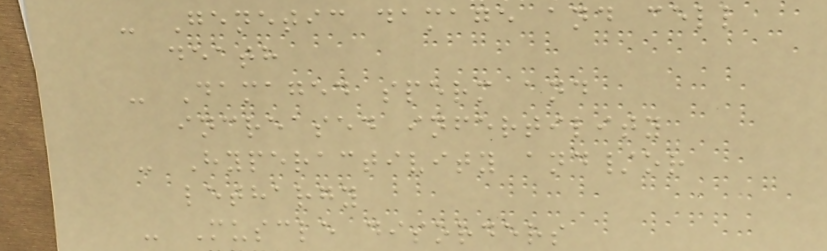- Genetic damage and cell
death
- Damaged sperm and
increased infertility
- Hyperactivity and/or
lethargy
- Muscle disorders
